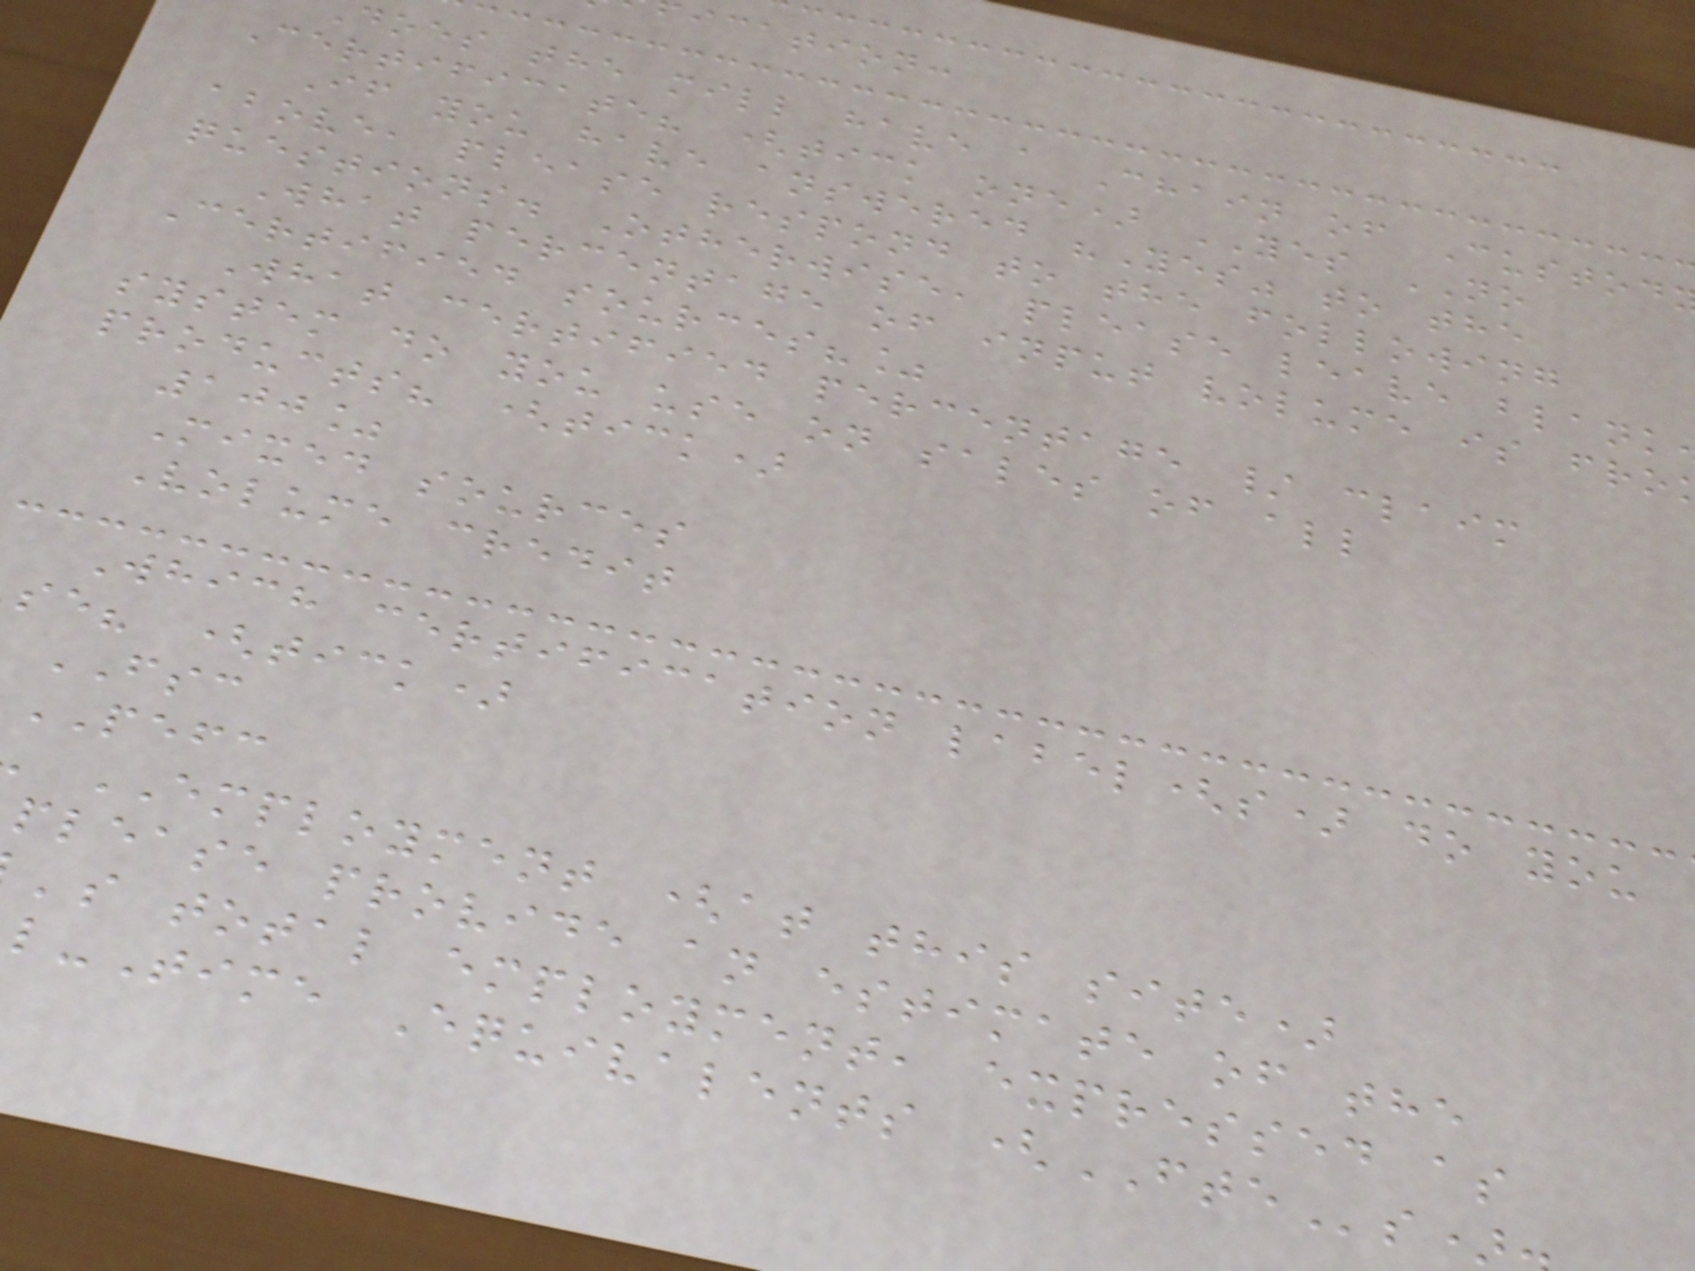ication:
does the mill have a Chain of Custod
Certificate? (tick one) YES NO
If you have answered "Yes" to the
above, please respond to the following
questions. Otherwise, please leave blank
What percentage of input volume is fro
Certified sources?%
What certified percentage / claim
system do you use on sales of all
products? (tick)
100%
Mixed sources
Volume credit
Which certification label(s) do you
se? (tick)
FSC
PEFC
EMPLOYMENT (at this site)
please provide an estimate of the
's total employment, expressed as
l-Time Equivalents (FTEs)
